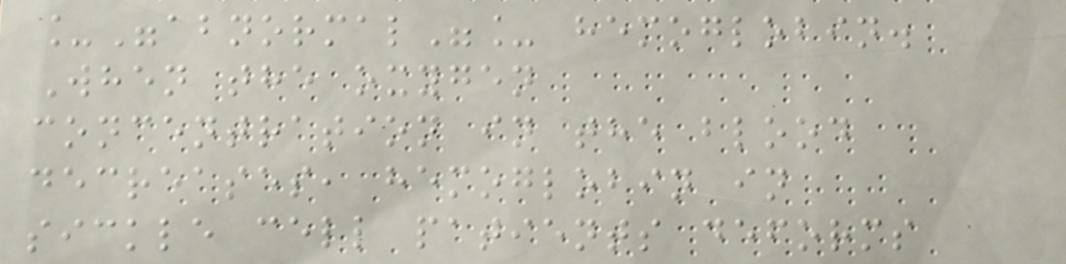_"abnormal"_ hemoglobin.
When the oxygen
concentration in the blood
decreases, hemoglobin in
sickle cell patients deforms
